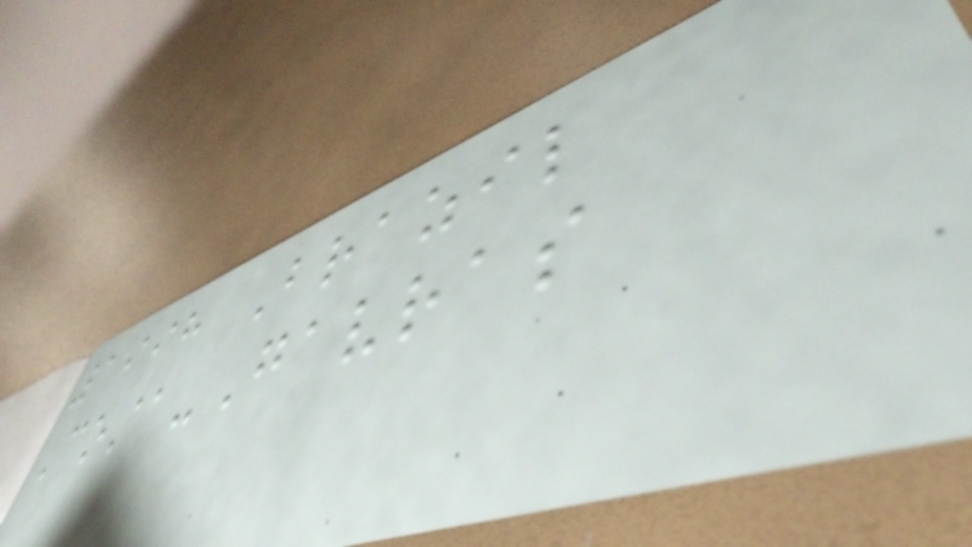1998 Brazil
Costa-Gavras
